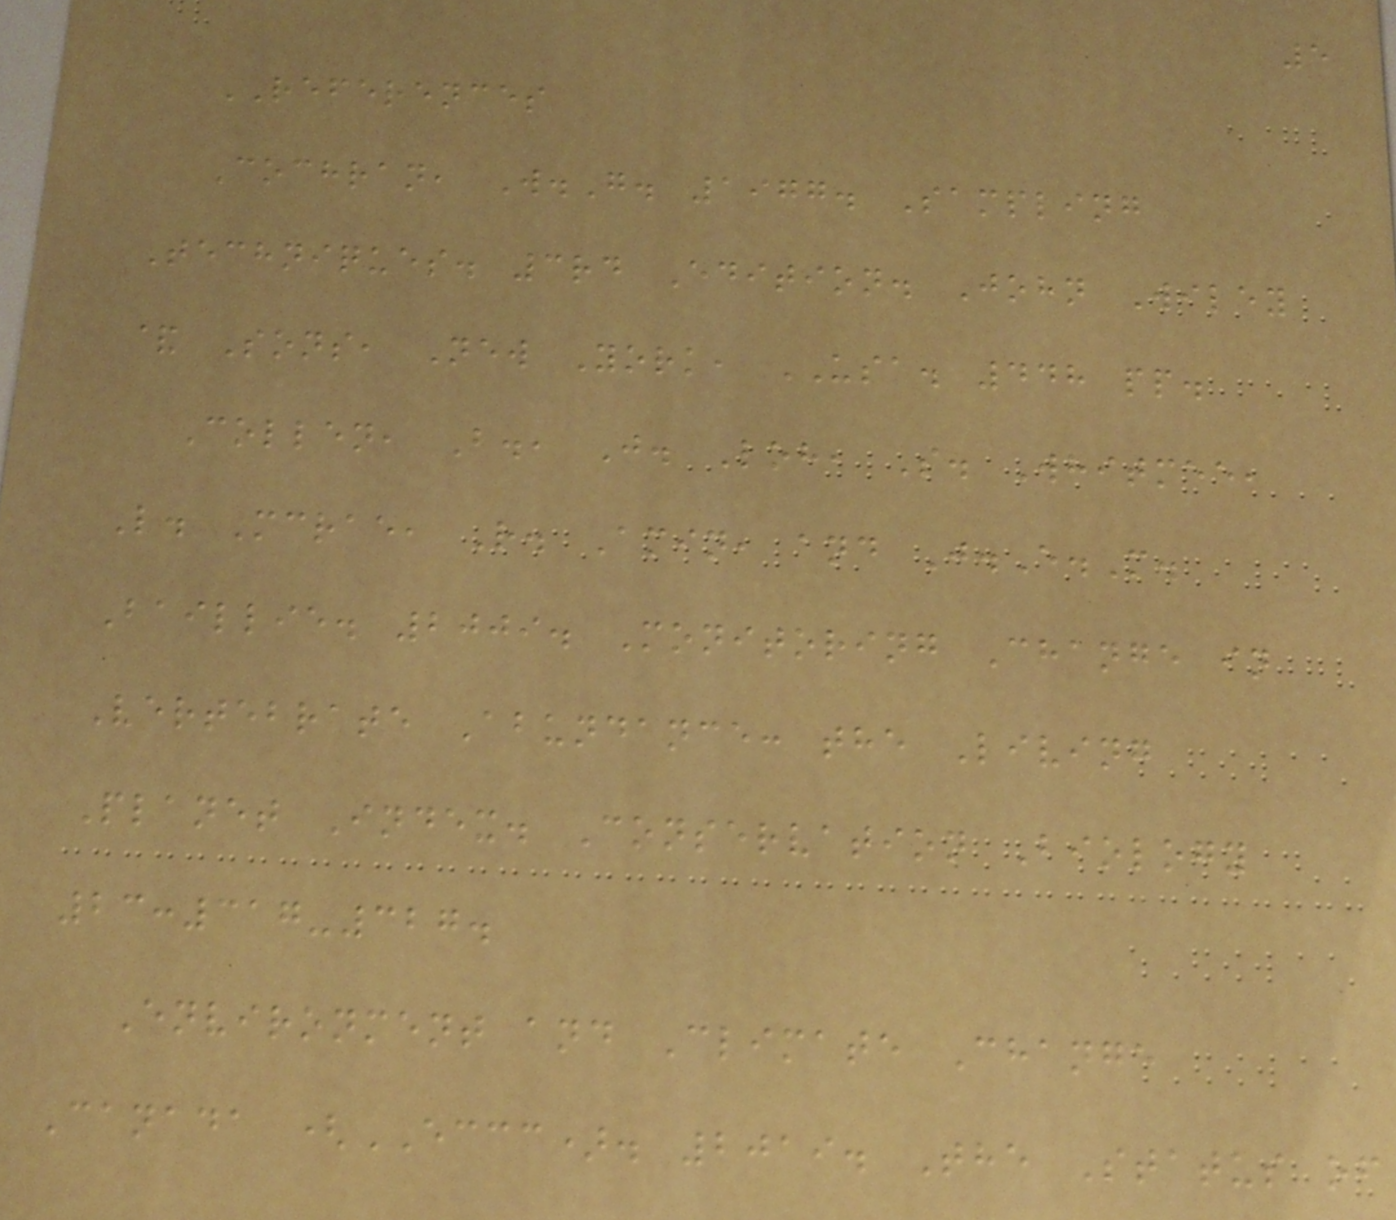5
REFERENCES
Cochran, W.G. 1977. Sampling
Techniques. 3rd Edition. John Wiley
& Sons, New York, USA. 448 pp.
Collen, B., J. Loh, S. Whitmee,
L. Mcrae, R. Amin, and J.E.M.
Baillie. 2009. Monitoring Change in
Vertebrate Abundance: the Living
Planet Index. Conservation Biology
23:317-327.
Environment and Climate Change
Canada (ECCC). 2019. The Status of
